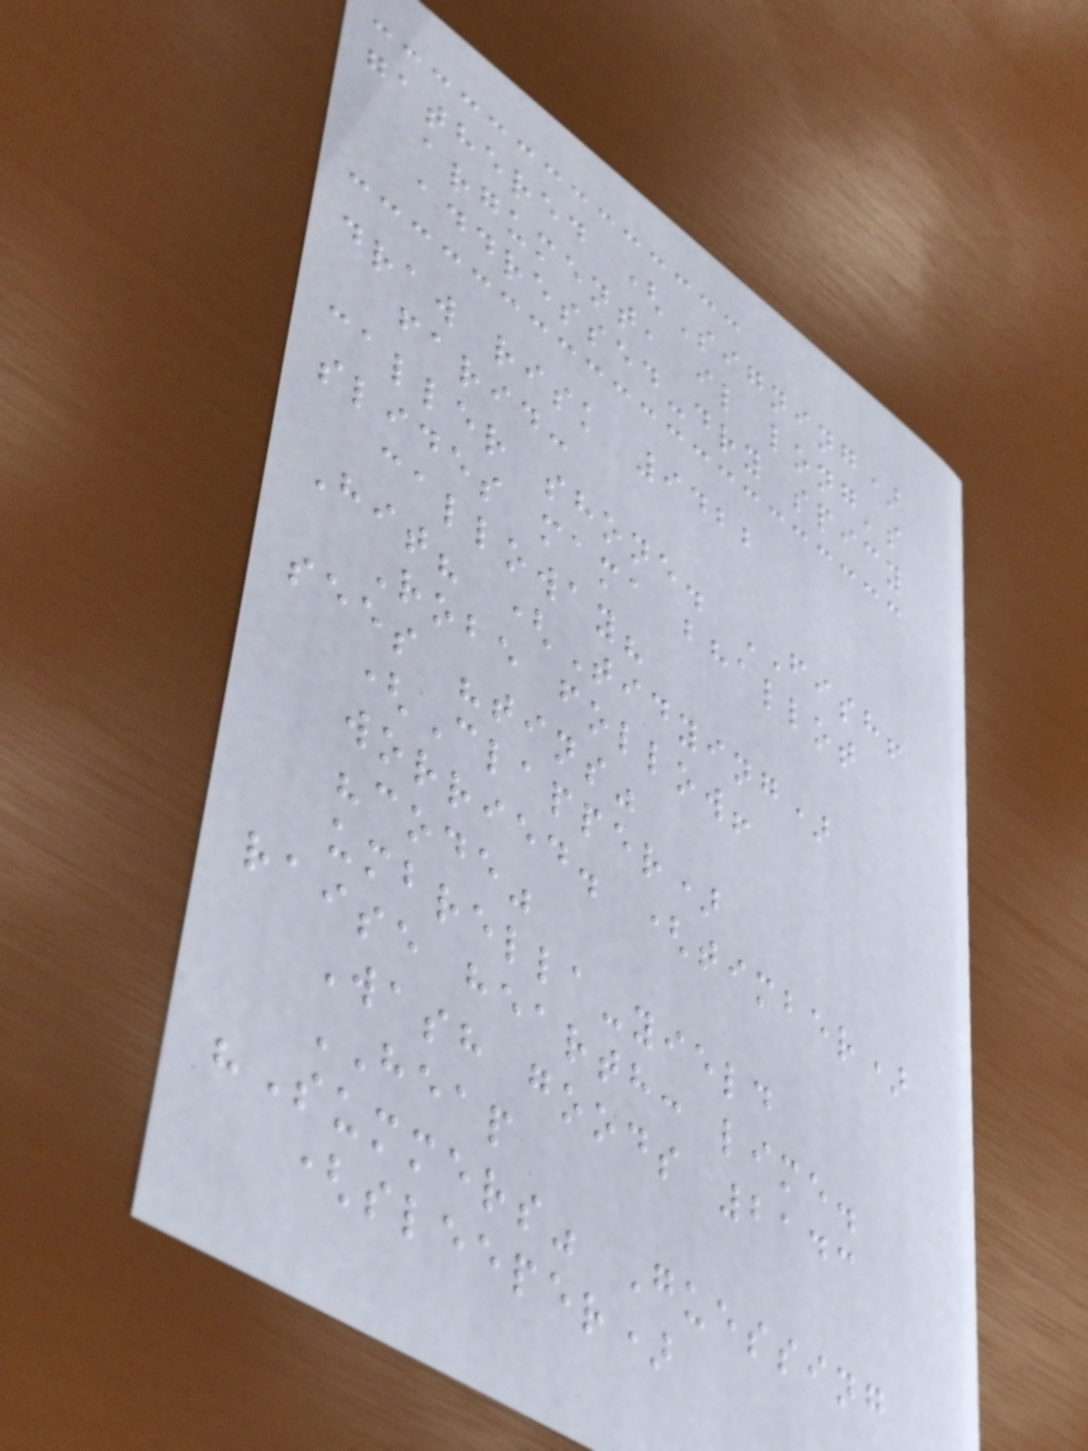gathered (Signing)
argument, il long's
addressed-dry spicy
draw risk 9422
farid:
caller shone. FISH!
slides mama bhallot
calloway?
Hit? (Tidying)
Robe follow!
sees "tins"
(Clapper)
worried. (timber)
"code"
umbrella-yield
raise hearth: lime.
Wash goods 2143
HEAP
"Summers" Guessing
(sleeper)
